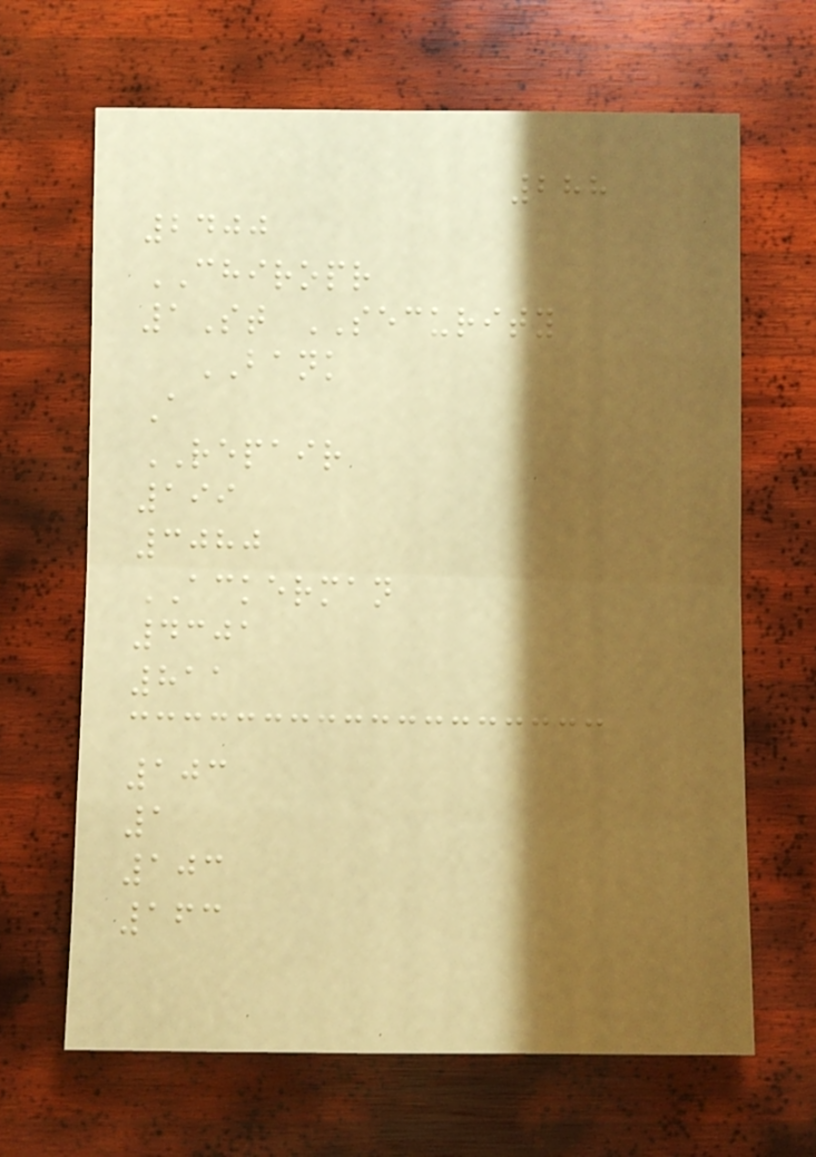288
2400
CHIROPR
1St SECURITY
BANK
A
REPAIR
199
3080
ACKERMAN
4301
811
103
1
103
163
